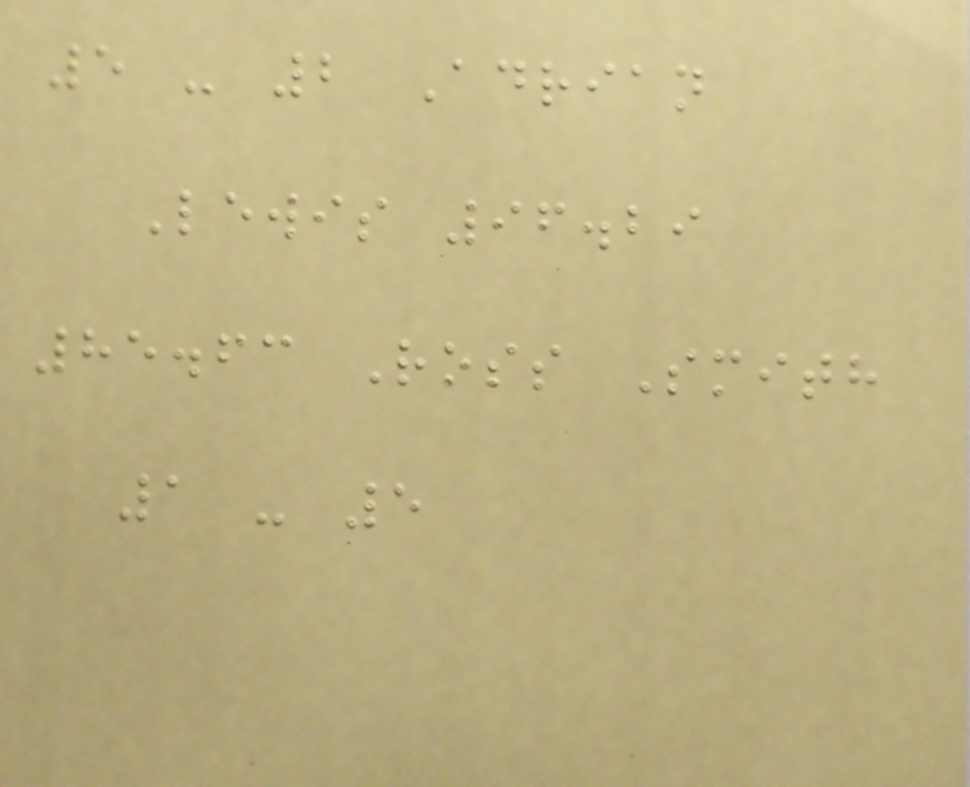5 - 2 Adrian
Lewis 96.29
85.63 Ross Smith
1 - 5
